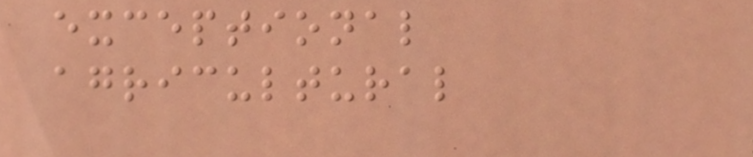exceptional
agricultural
